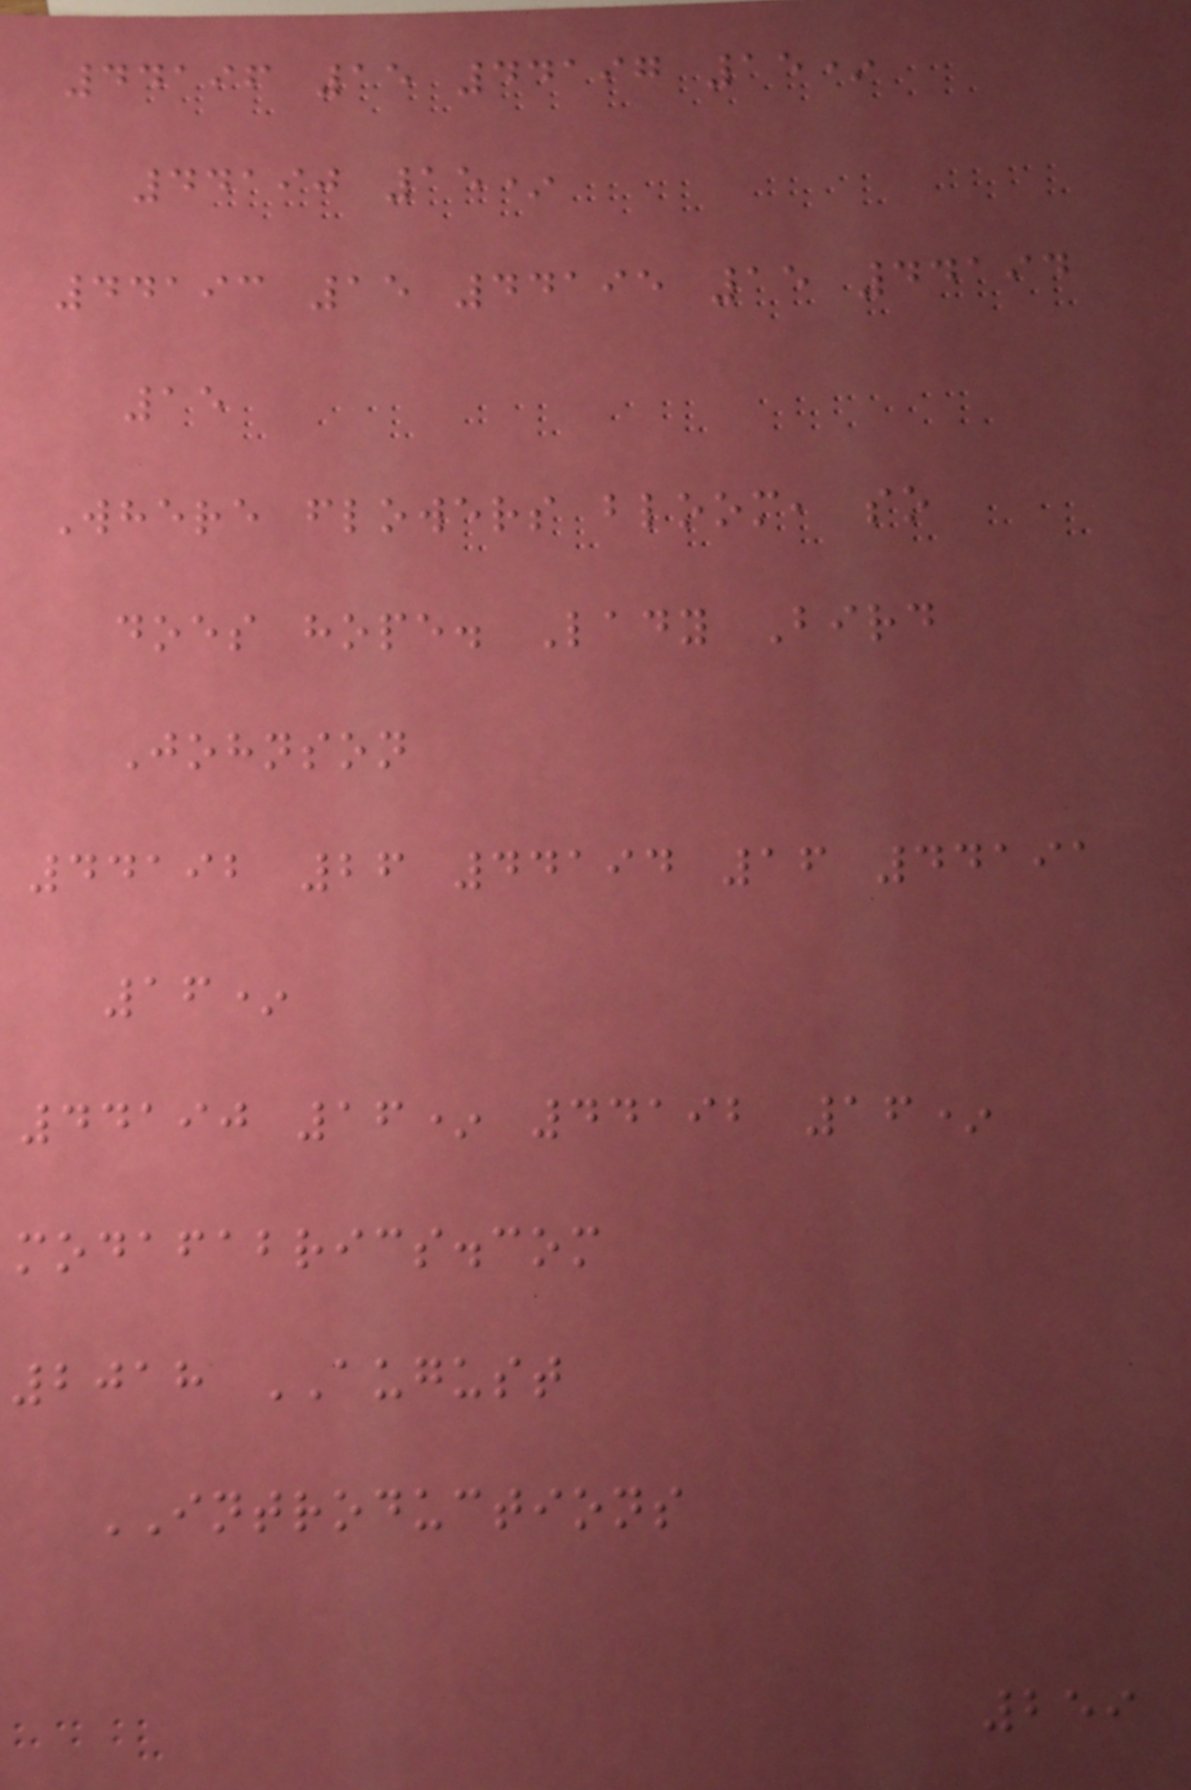44196 15 44197 15*
44190 15*
44193 15 44195 15 44194
15
Where flowers bloom, so
does hope. Lady Bird
Johnson
44192 26 44194 16 44191
16*
44190 16* 44192 16*
modafabrics.com
2018 AUGUST
INTRODUCTIONS
259
